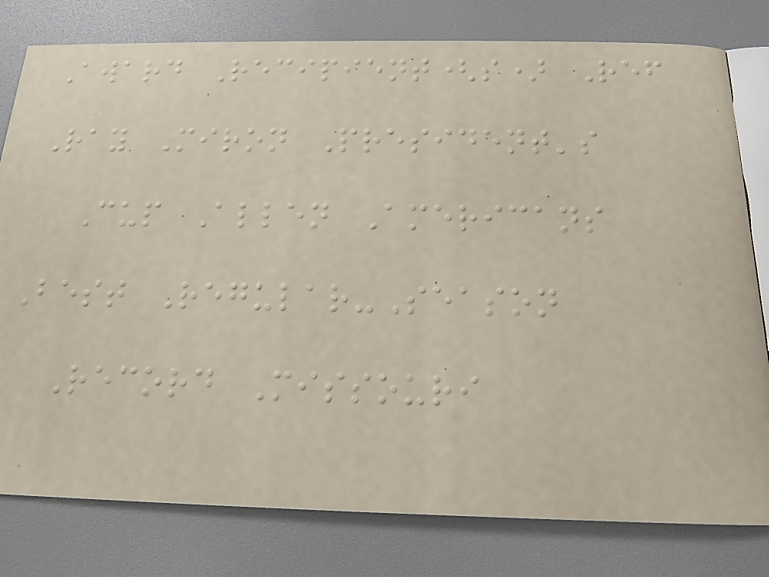Award Recipient(s) Ref
Ray Miron President's
Cup Allen Americans
Best Regular-Season
Record Missouri
